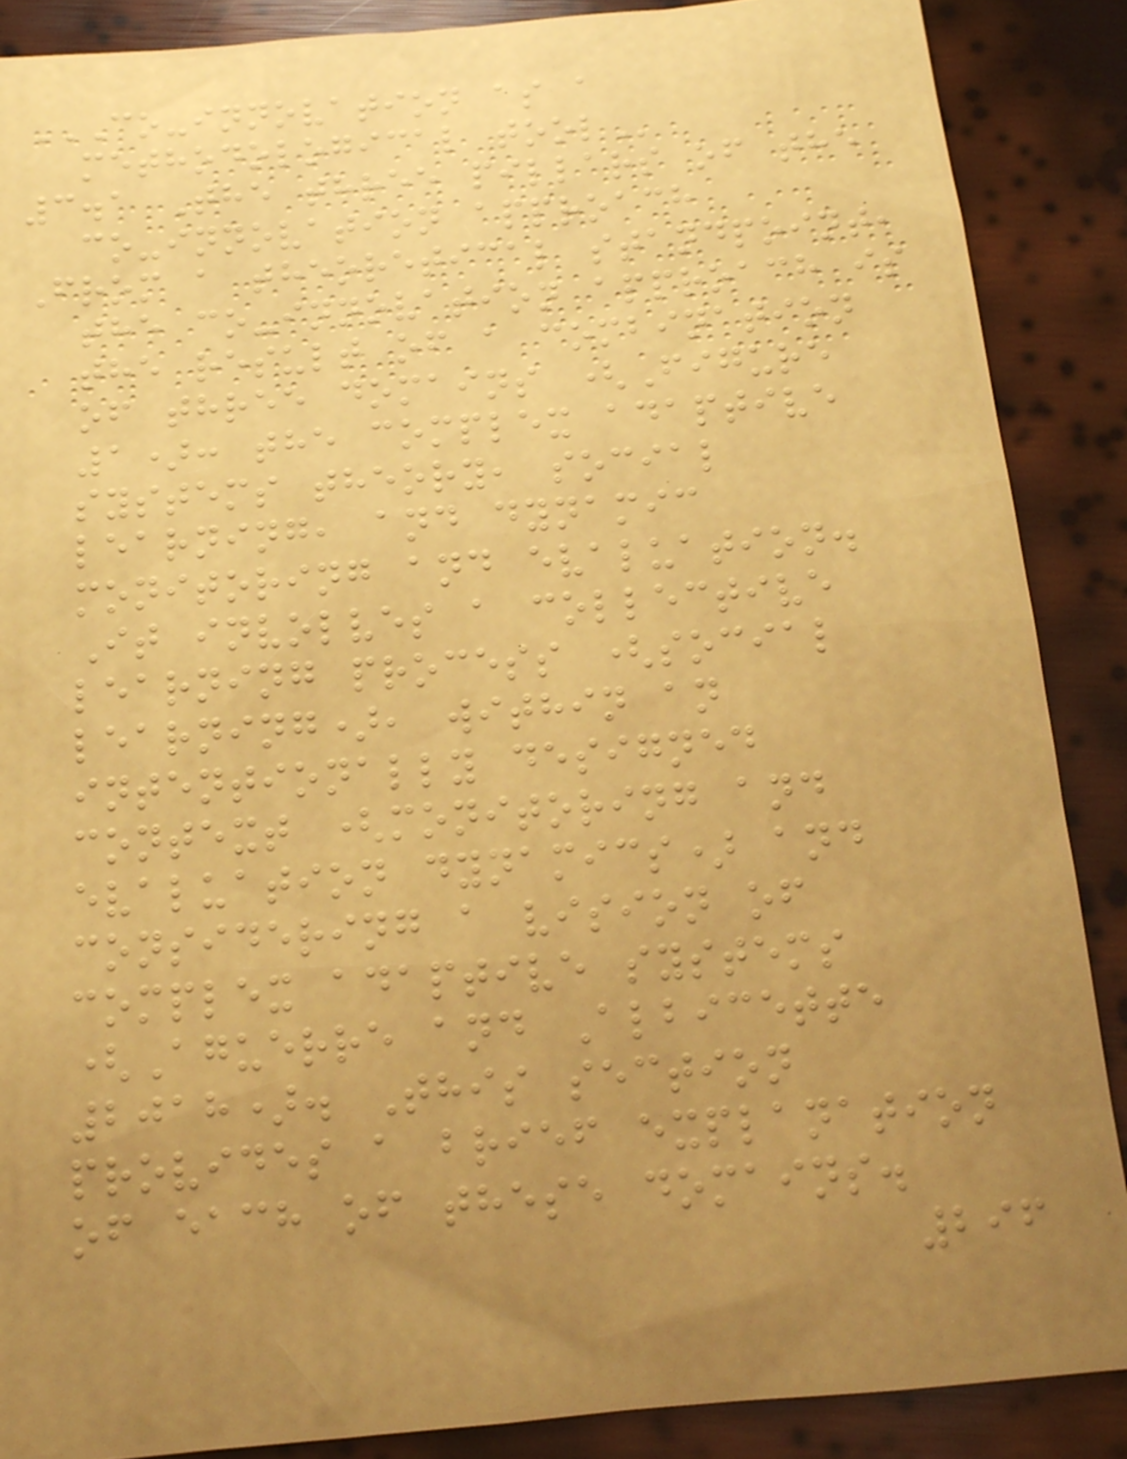CO-INNOVATION AS A
METHODOLOGICAL TOOL
3.1 The three pillars of the
co-innovation approach
From a theoretical standpoint,
the co-innovation approach is
the result of a combination
of three domains (Figure
1): the complex adaptive
systems theory, social
learning, and dynamic
monitoring and evaluation.
It involves a collective
learning process (social
learning), within an
intentionally designed
context (monitoring and
evaluation dynamics) and
considering a vision of
complex adaptive systems
(Aguerre and Albicette
2018). This section
provides a brief explanation
of each of these domains.
296
